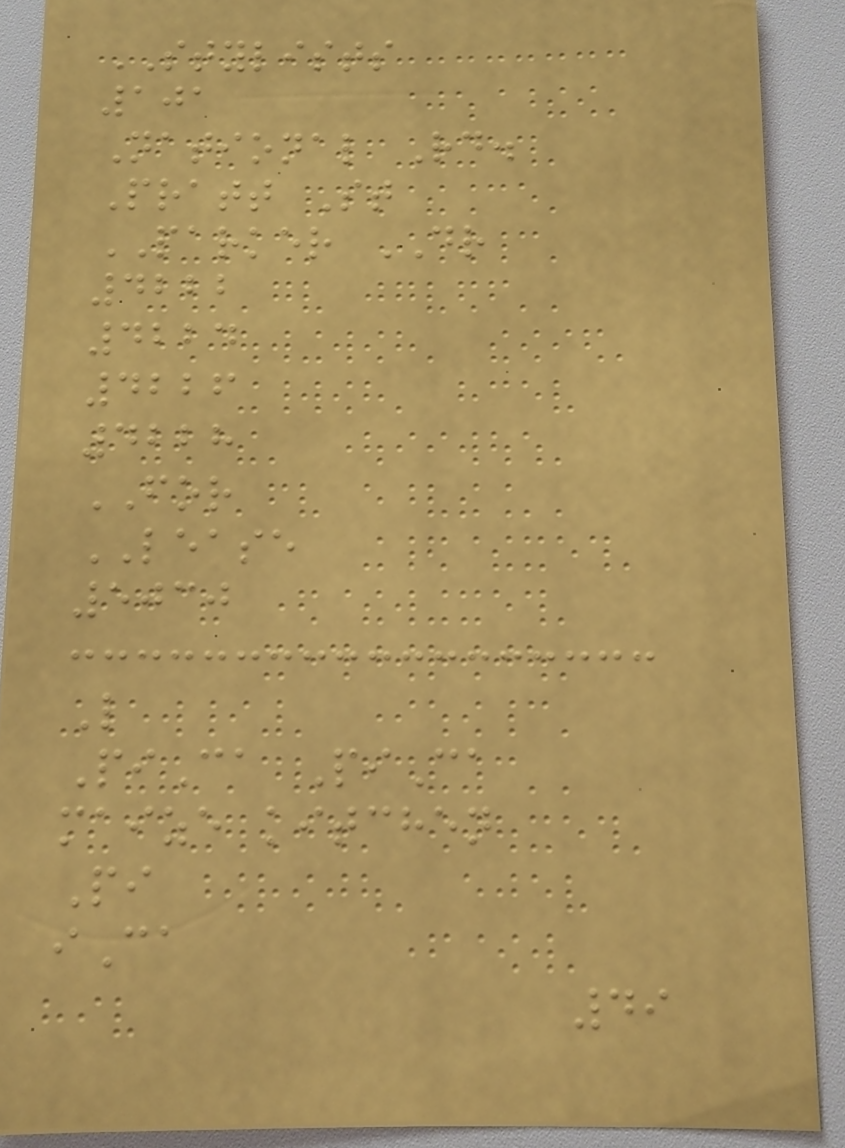STYLISTS
101
National Rd.
Pratt St
PARKER DR
4222
4224
4226
4228
FOR
LEASE
5030
L
PiCa PiCa
maize kitchen
Pi
iCa
49
